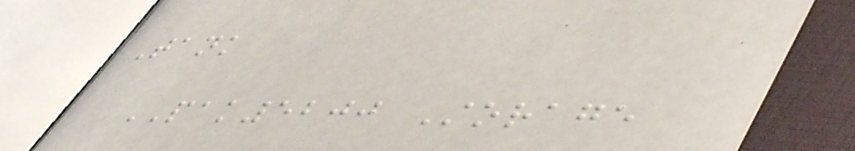Tank
PAK5200 Storage
